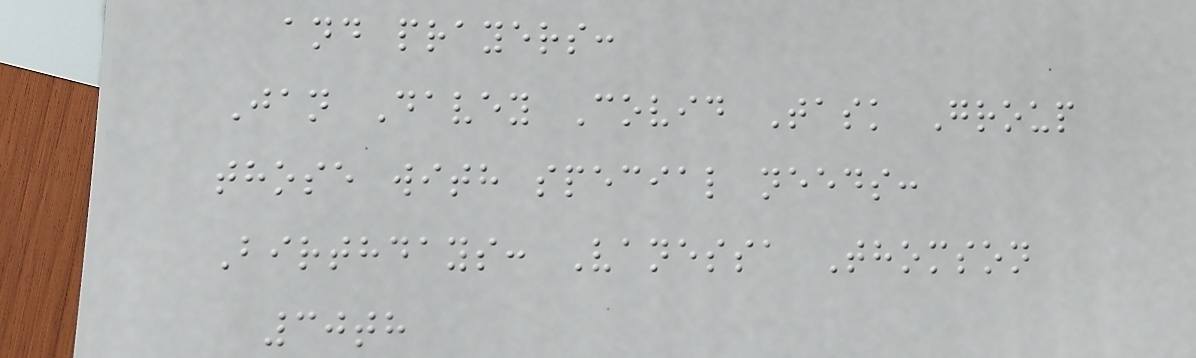and prayers:
Jan Davey Covid Task Group
those with special needs:
Birthdays: Vanessa Thomson
30th
